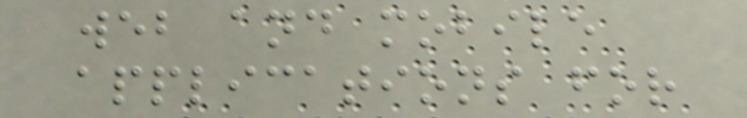web and mobile
applications for
